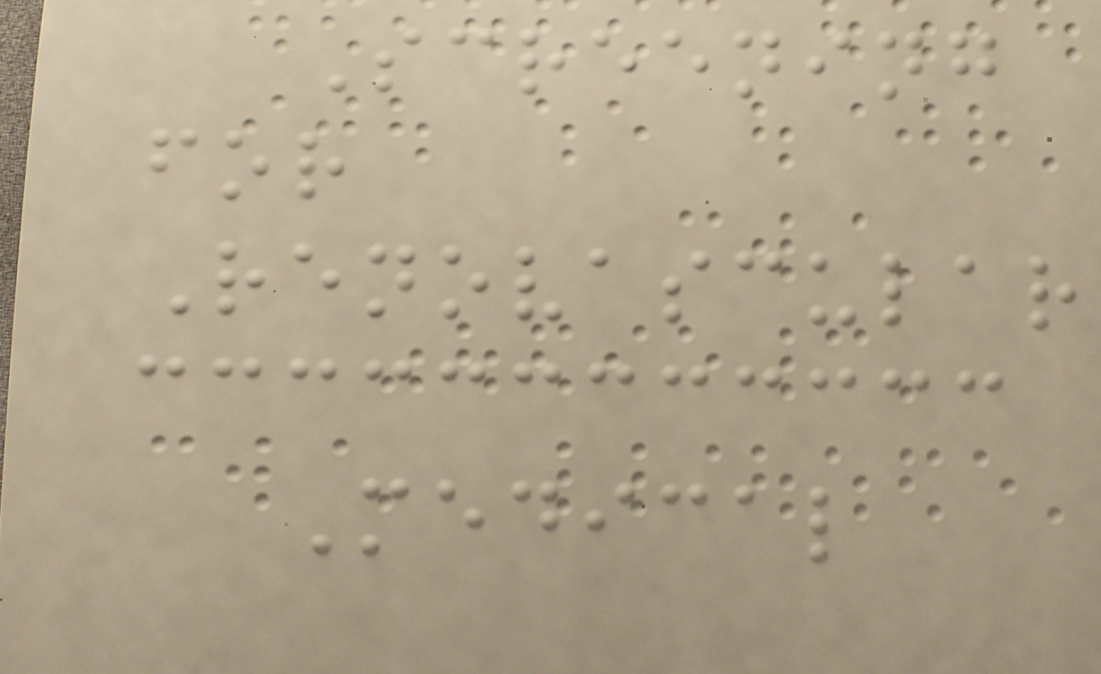Screening
for
Renovascular
Medical
